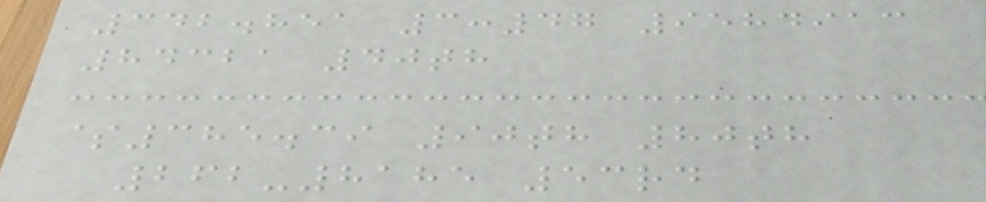342.851 3:47 9584913
84321 40th
$385.39 90th 80th
262-8185 53rd
